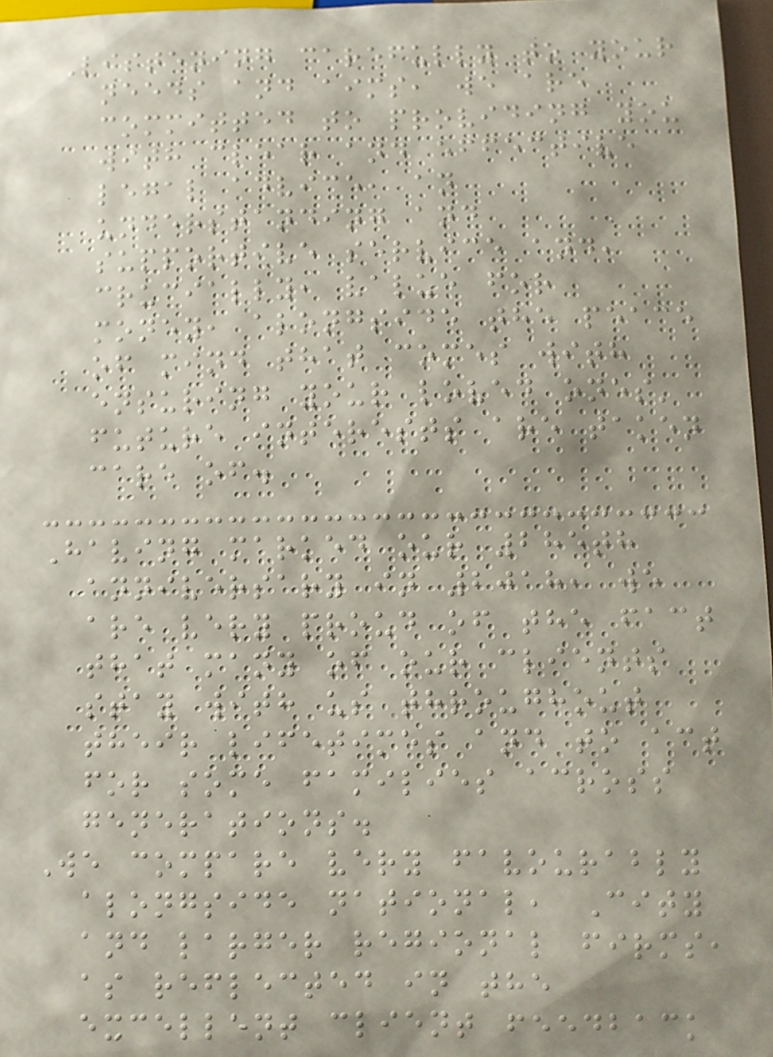Listening carefully to your
needs and aims, we are
committed to providing you
with clear and effective
legal advice, an
understanding and
supportive service and,
crucially, value for
money, alongside the peace
of mind that comes with
ensuring your loved ones'
future interests are taken
care of.
Having marked our 285th
anniversary in 2018, we
are very proud of the fact
that many of our clients
stay with us throughout
their lifetimes and to act
for some families across
generations.
We compare very favourably
alongside national, City
and larger regional firms,
as reflected in the
excellent client feedback
